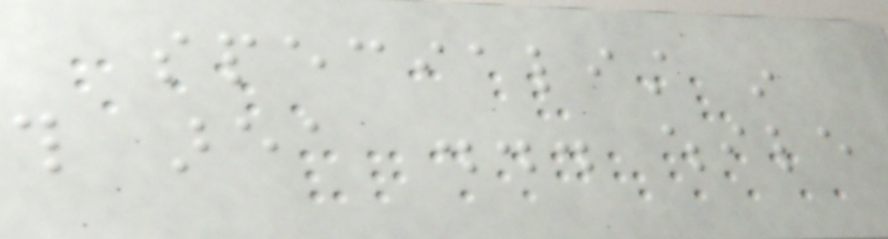specialist in
this area ... while
